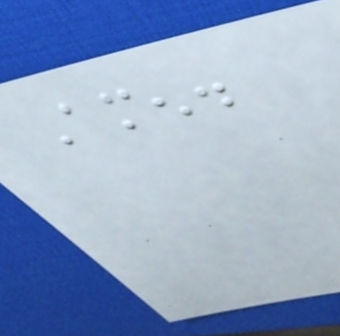Amen.
